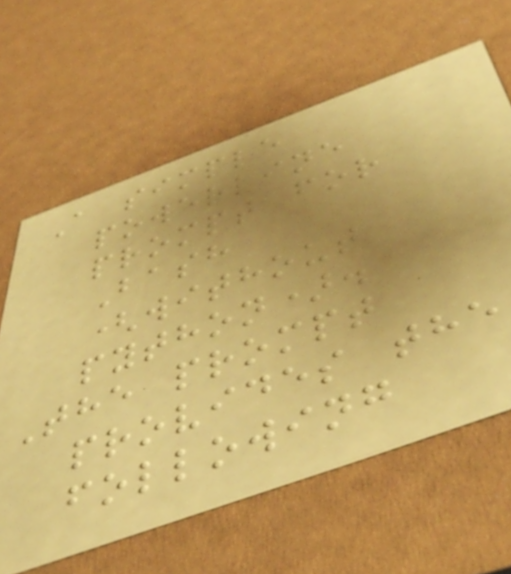A simple
powerline
prompt for
Bash
(without
python).
The prompt
provides the
following
